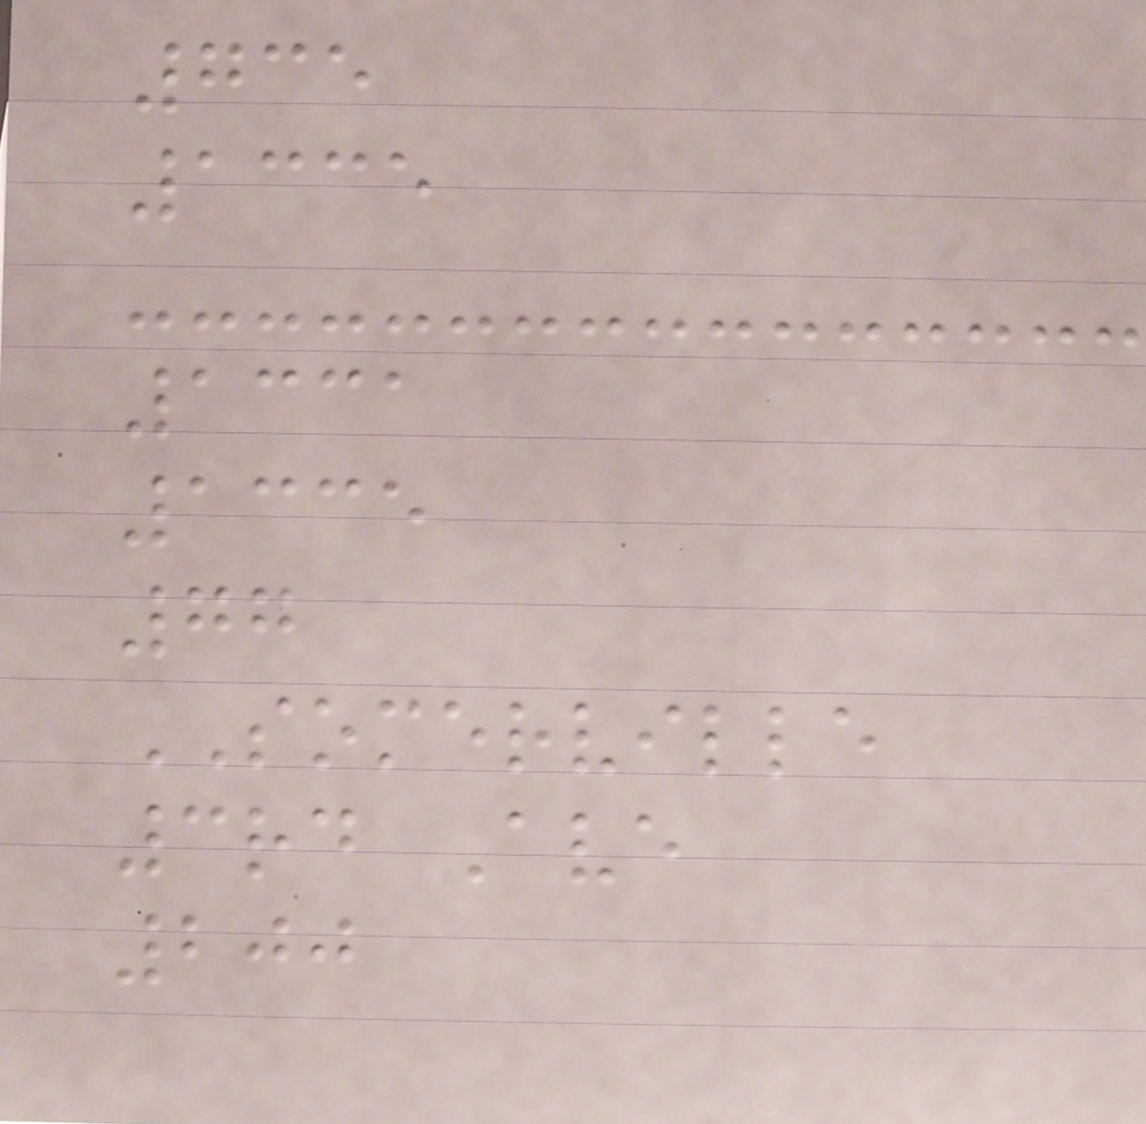735
1335
1331
1335
77
SOMERVILLE
3rd Ave
200
